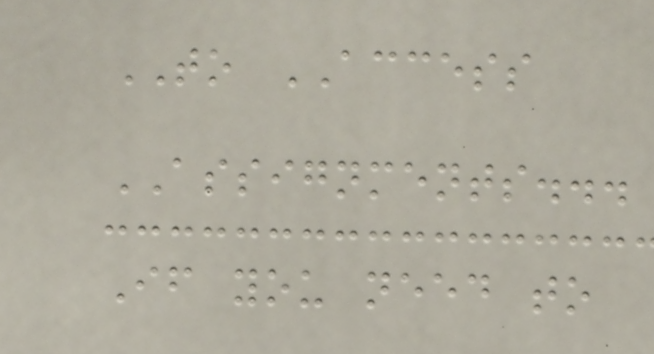TO ACCESS
ASSIGNMENTS...
If you need to
